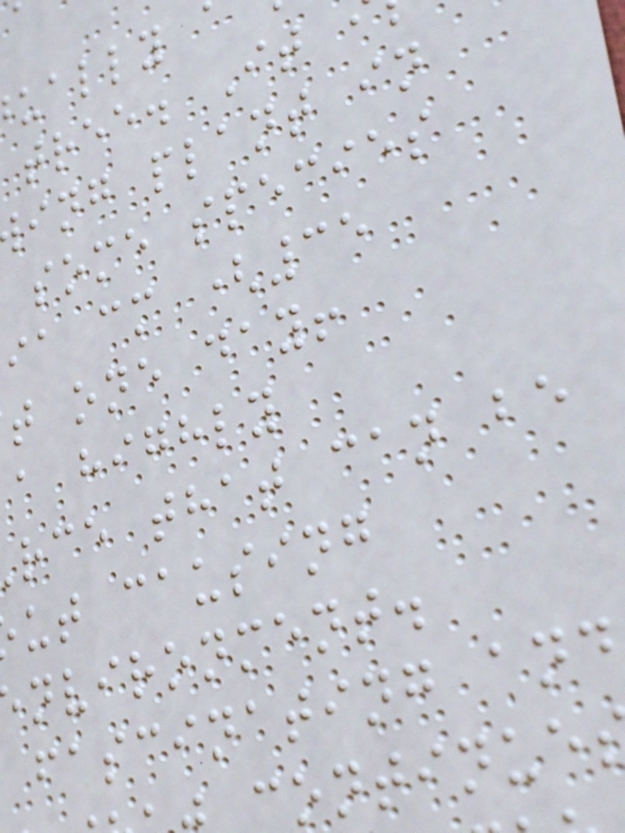tree. It
ing plant in
some species
ia cm (35
t one day!
a highly
rce that can be
ut causing
nvironment.
fascinating and
